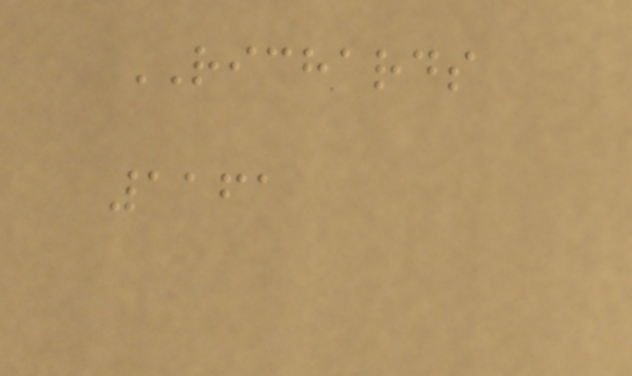RICHARDS
1161
